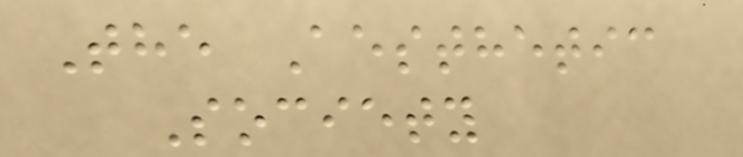The Aesthetic
Society
